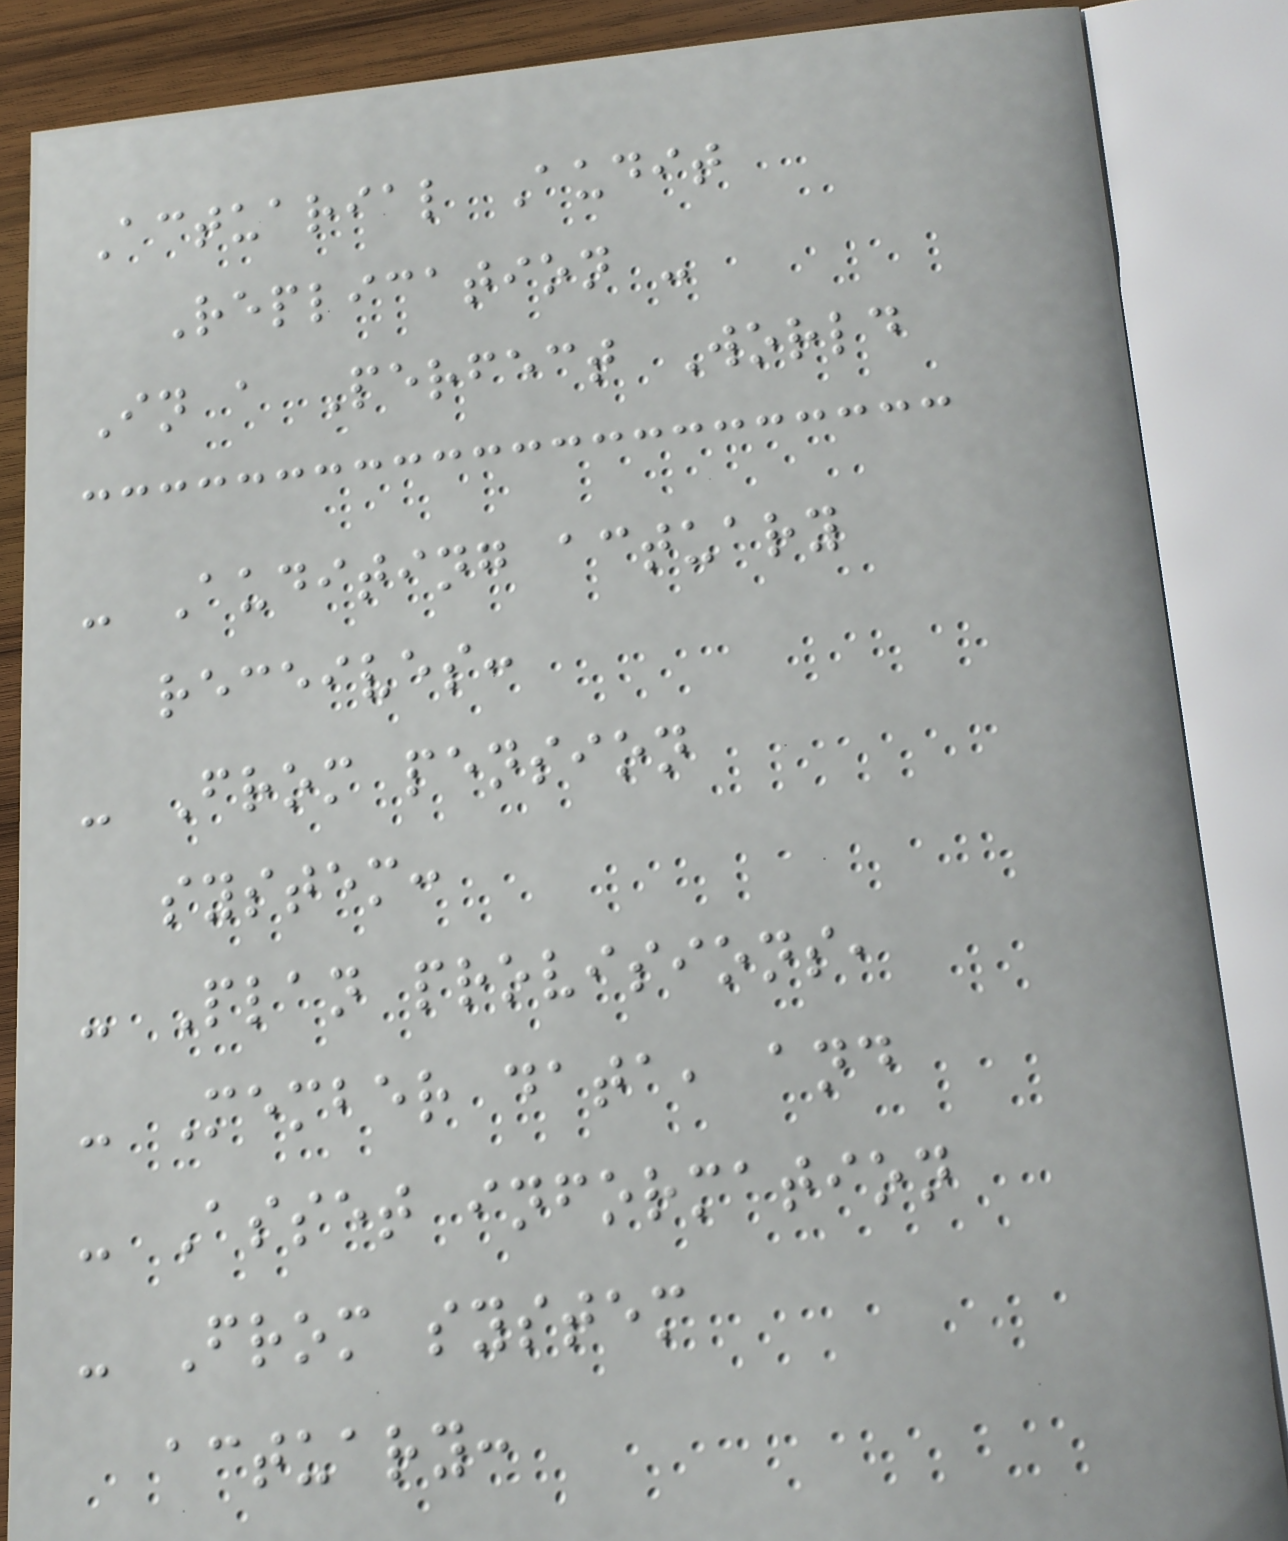Actuarial Audit
Replication -
In a Perfect World
- Auditing actuary
receives:
- From pension
system:
- Plan provisions,
- Member data, and
- Asset information
- From system
actuary:
